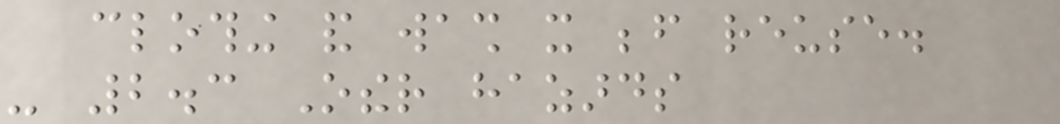clothing and wash it before reuse.
- 2.3 Other hazards
